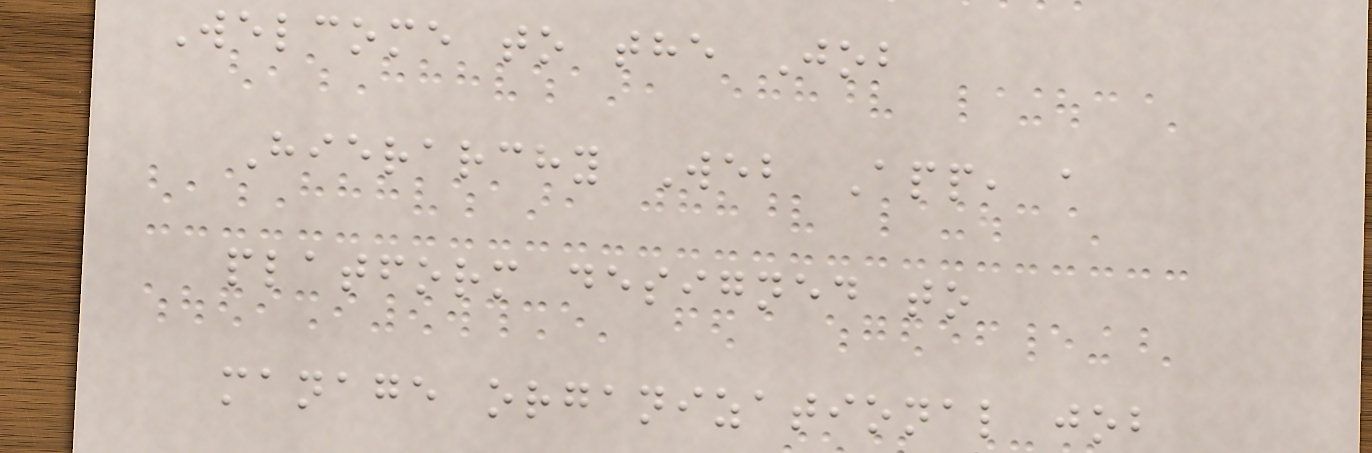Welcome to the Job
Hierarchy Web App, a
platform designed to
manage organizational job
